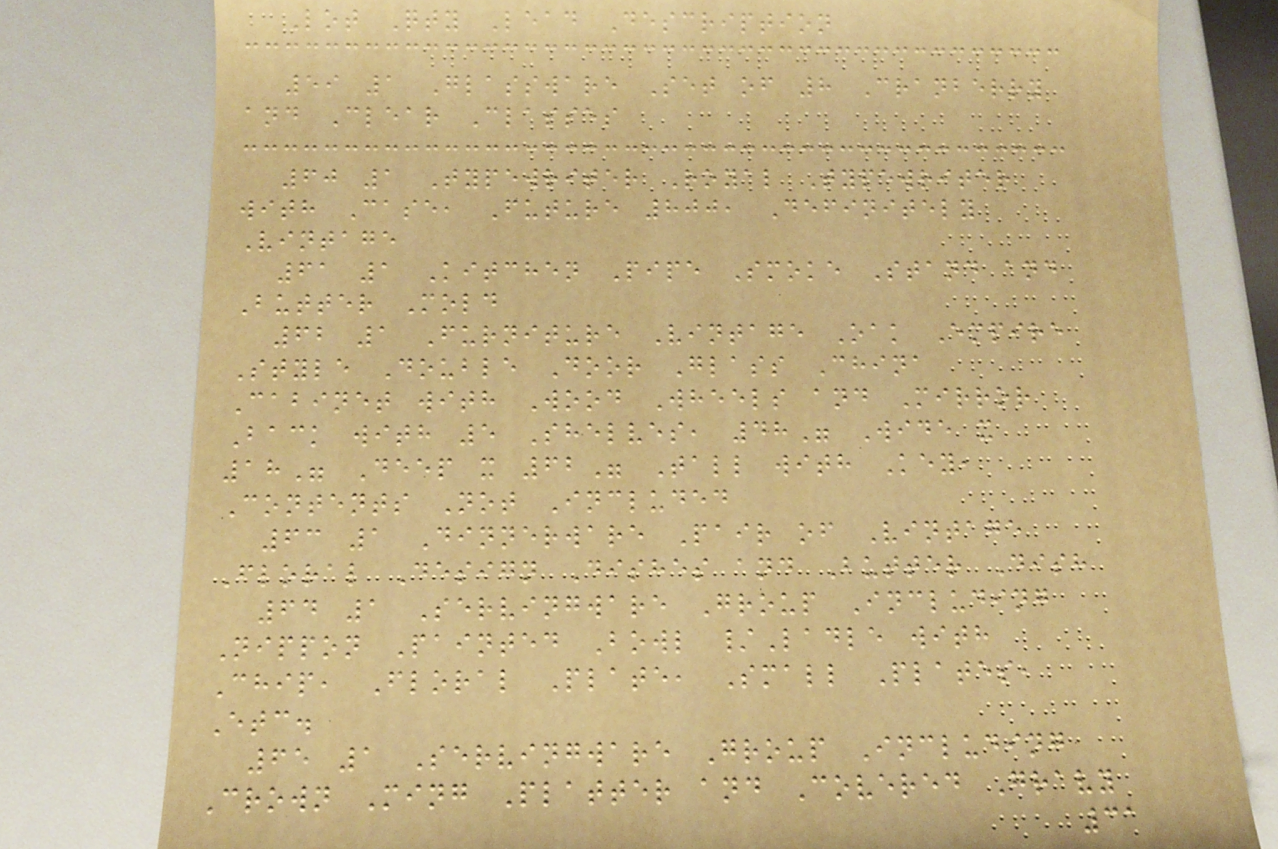Lot Qty Lead Description
59 1 Glassware Set of 8 Cranberry
and Clear Classes
60 1 Typewriter Royal Typewriter
with Case, Future 800, Definitely
Vintage
61 1 Kitchen Pipe Smoke Stand and
Butter Mold
62 1 Furniture Vintage Oak Empire
Style Double Door Glass China
Cabinet with Wood Wheels and Mirror
Back with 5 Shelves, 48" Wide x
18" Deep x 62" Tall with Key,
Contents Not Included
63 1 Dinnerware Pair of Vintage
Floral Design Dishes and Butter Dish
64 1 Servingware Group Including
Nippon Painted Bowl /Ladle with
Chip, Floral Plate, Small Plates,
Etc.
65 1 Servingware Group Including
Crown Ming Platter and Covered Gravy
31
